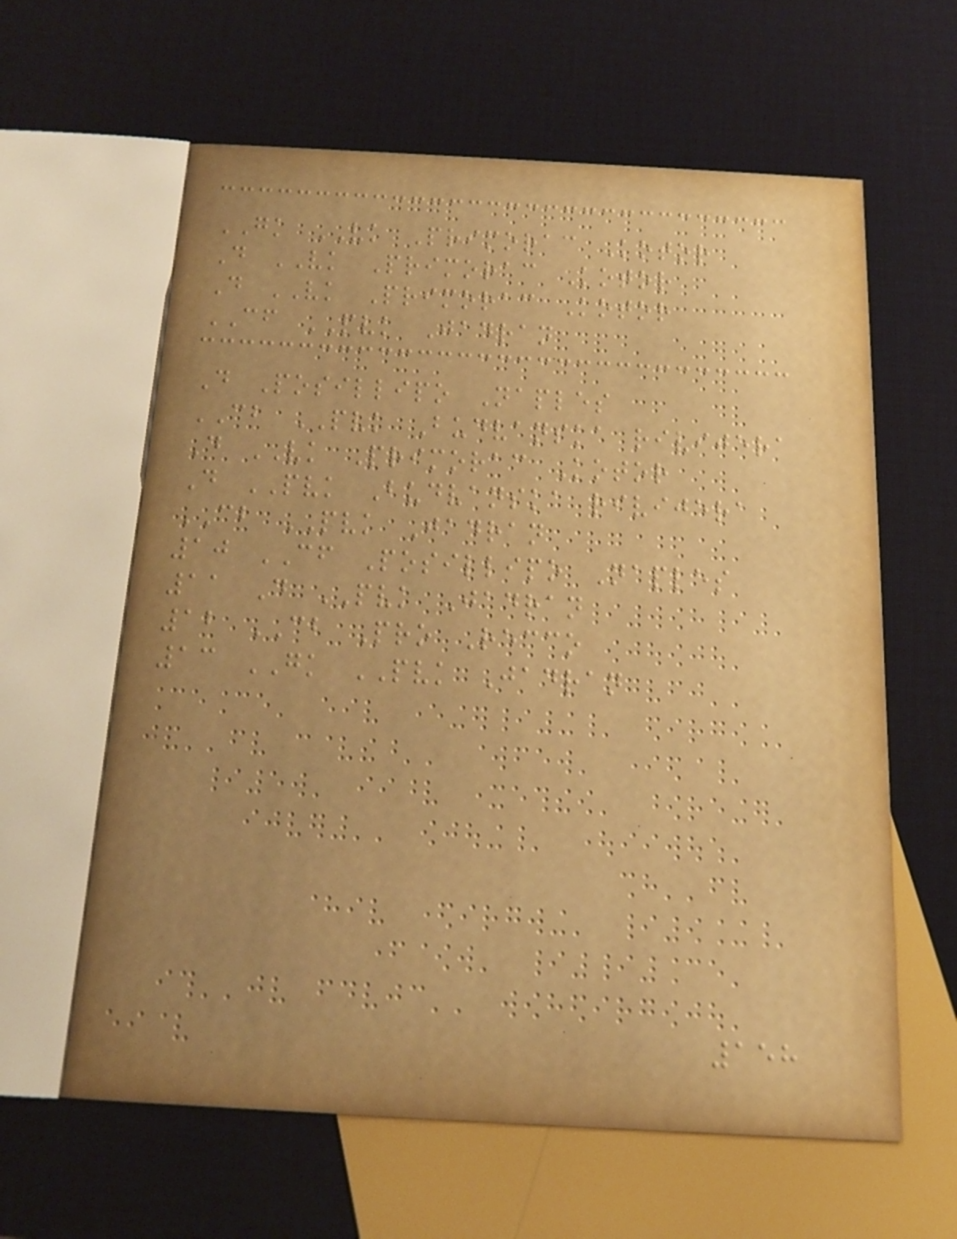GK VK Primorac Kotor
D VK Primorac Kotor
D VK Primorac Kotor
CF PVK Jadran
D Posillipo Naples
CB PVK Budvanska rivijera
D VK Primorac Kotor
D PVK Budvanska rivijera
CB PVK Jadran
10 CF Posillipo Naples
11 D PVK Jadran
12 CB Pro Recco
13 GK PVK Jadran
158
